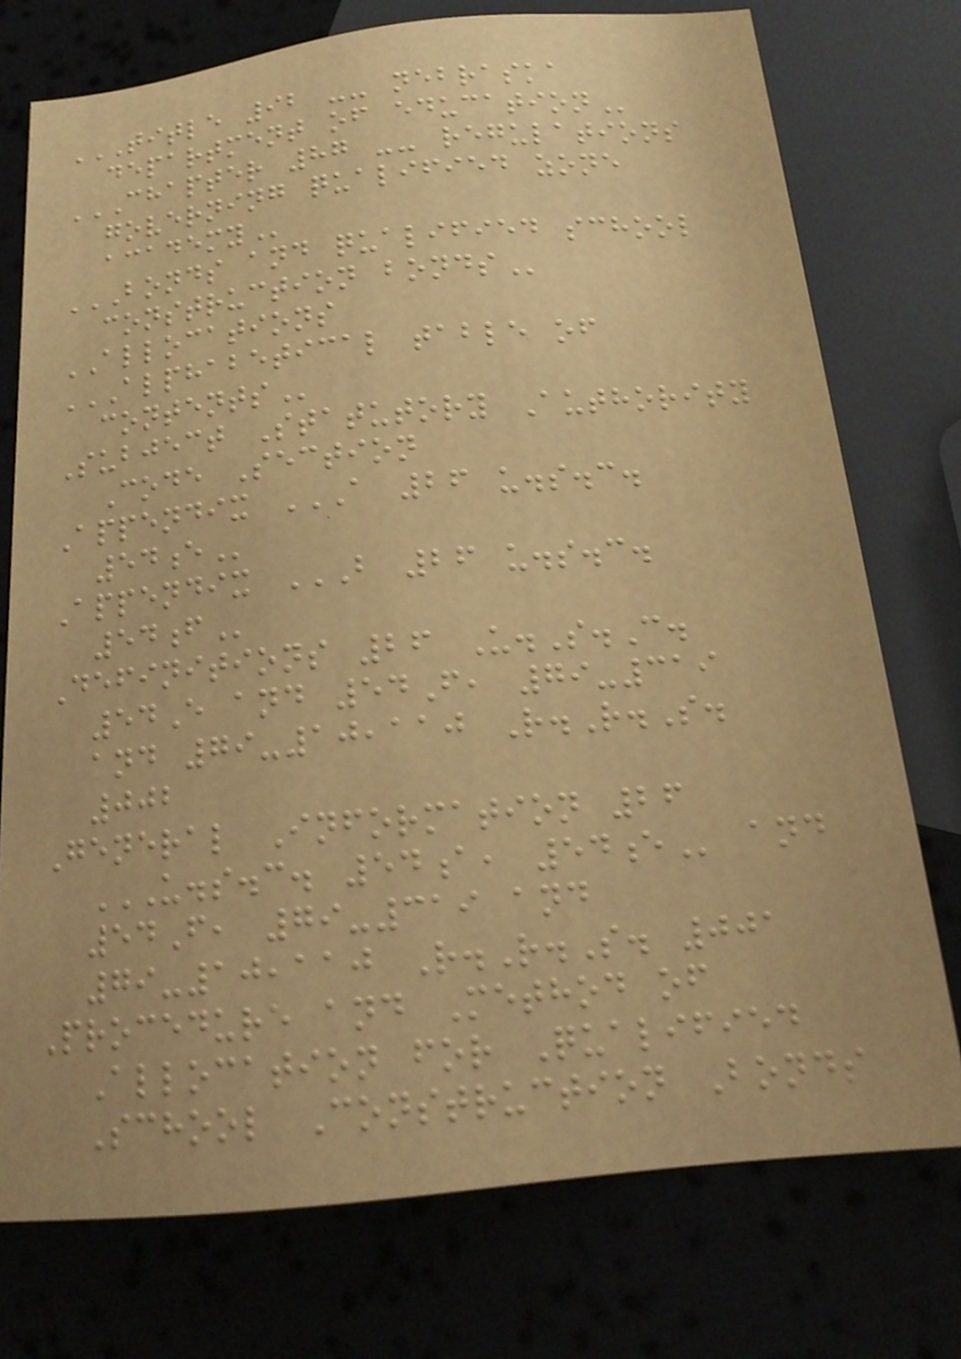TITLE 92 -- NEBRASKA
DEPARTMENT OF EDUCATION
CHAPTER 87 -- REGULATIONS
GOVERNING QUALIFIED ZONE
ACADEMY
BONDS AND QUALIFIED SCHOOL
CONSTRUCTION BONDS
ALLOCATIONS
ALPHABETICAL TABLE OF
CONTENTS
Subject Statutory Authority
Code Section
Appendix A 26 U.S.C.
54E
Appendix B 26 U.S.C.
54F
Definitions 26 U.S.C.
54E and 54F, 79-319
and 79-10,110 R.R.S.
002
General Information 26
U.S.C. 54A, 54E and
54F, 79-319 and
79-10,110 R.R.S. 001
Procedure and Method of
Allocation for Qualified
School Construction Bonds
